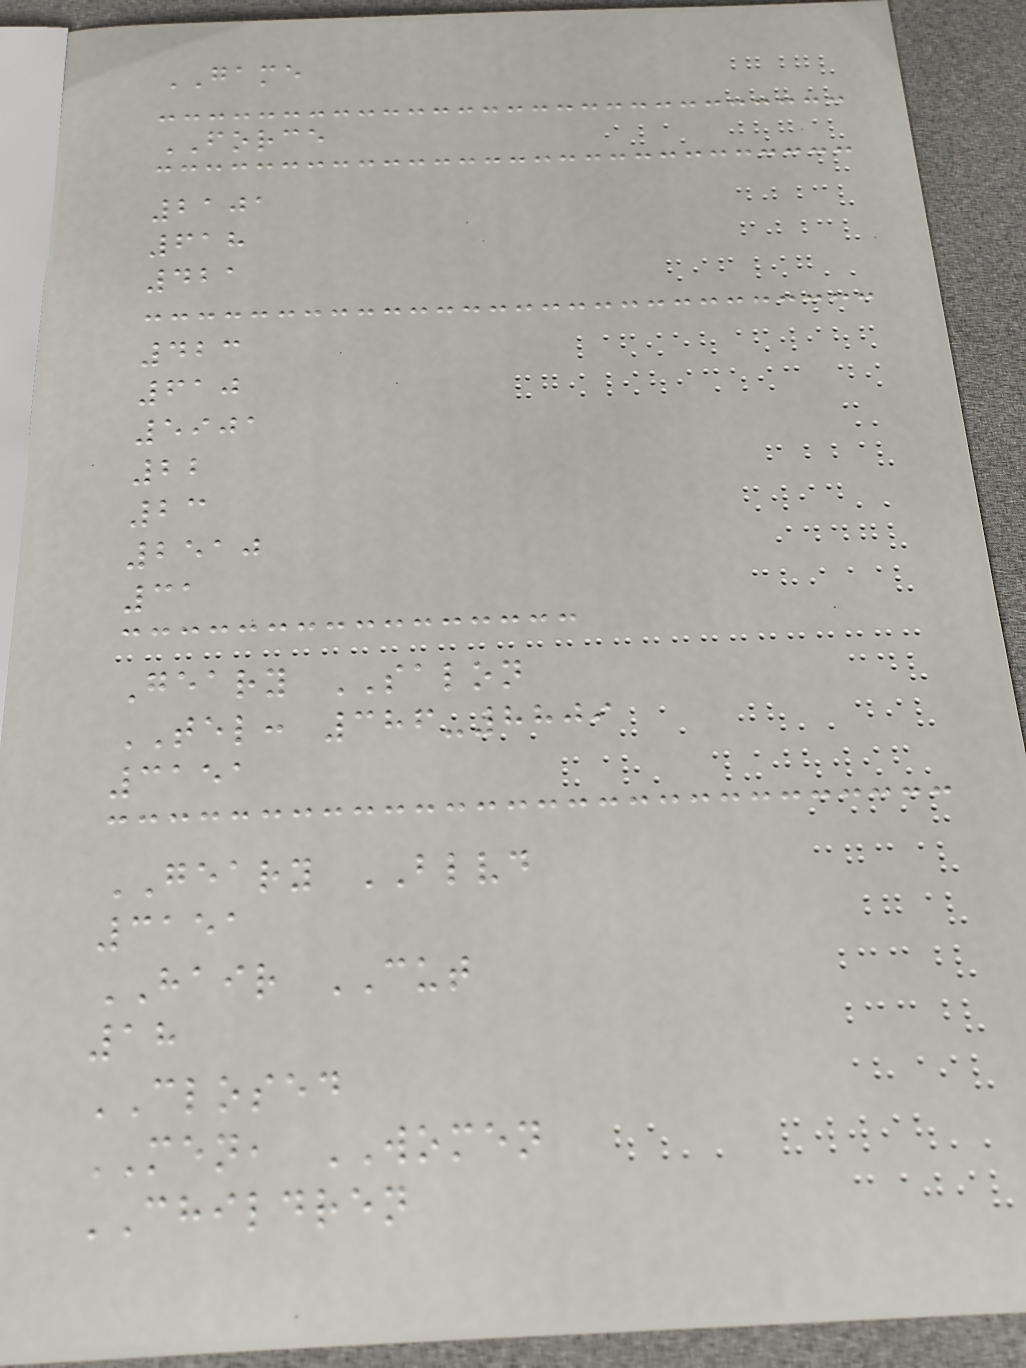GAME
FORCE
2101
618
421
423
610
5901
22
23
2510
31
Geary SALON
TEL: 386-8809
3151
GEARY BLVD
3151
HAIR CUT
18
CLOSED
MEN, WOMEN
CHILDREN
